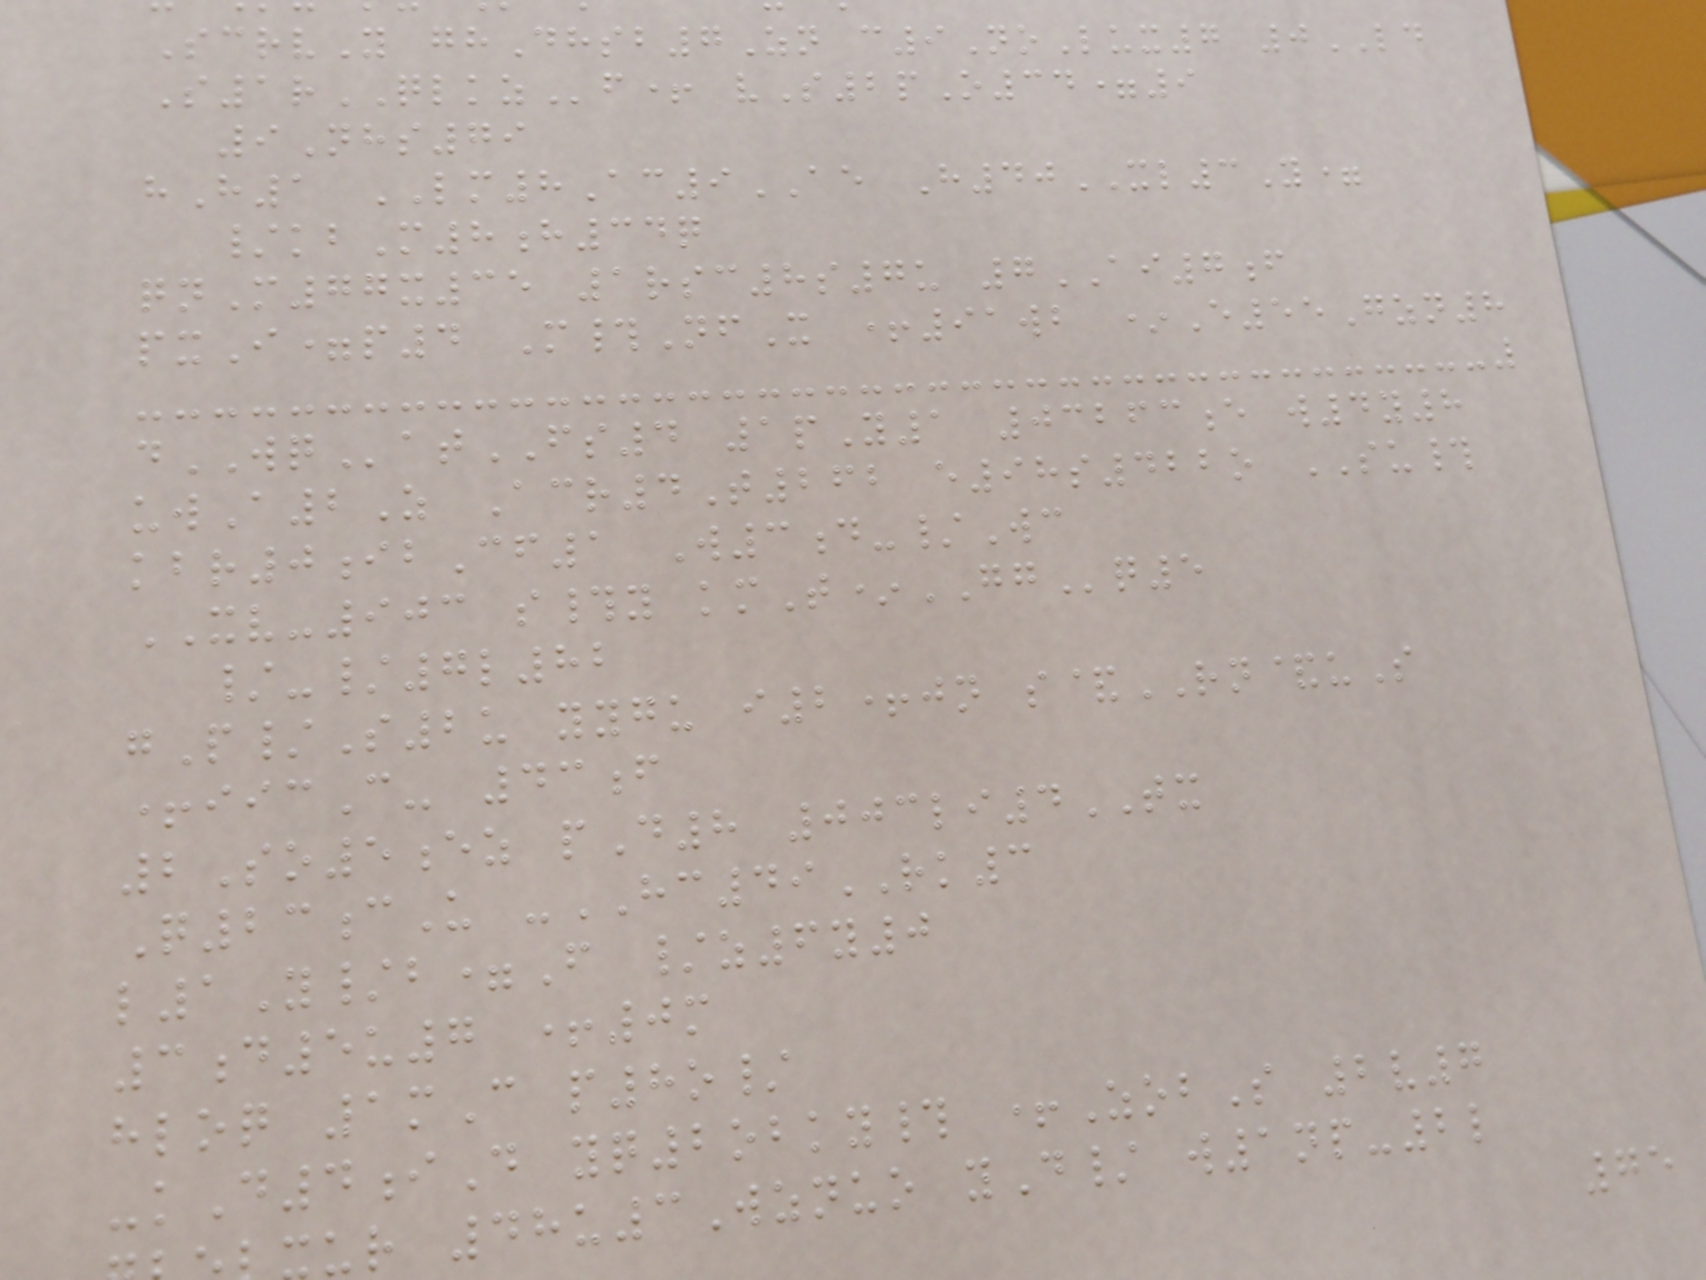ScrvY ghDhsb7Zn c9NoLux7 0LD
S1rQLKZf+ vS2pO34=9
9Nhs79
hH1 LM8Ac9AE H40XL3Y=
/kbM8h34q
qnM77x35 1rsc8s7u 7AI7f
pxI=p4 M#NfX +91wb *E55Gzn8
dWQatFS4 1pY1 03263e w4y8
uwA2Z Acr4T262 e98s422o SU#
kbr0ibCf1 W3d-/Wc
XV-903 s#y kmT*GGq5
/-/7l82
gP/S2u yygu i2+jn s&RN&uS
+iicC- 43f
2So5ez pD8 003li4TX
Q23cU -HC49RK3
l1Y/b=F /z6y0
3d5u7 +0m
hloq 1mC p8o/
-kD4iD yq2obky# +ZobS 2v7
ur 48u3Wznuo yD/ w1np-2l
75
